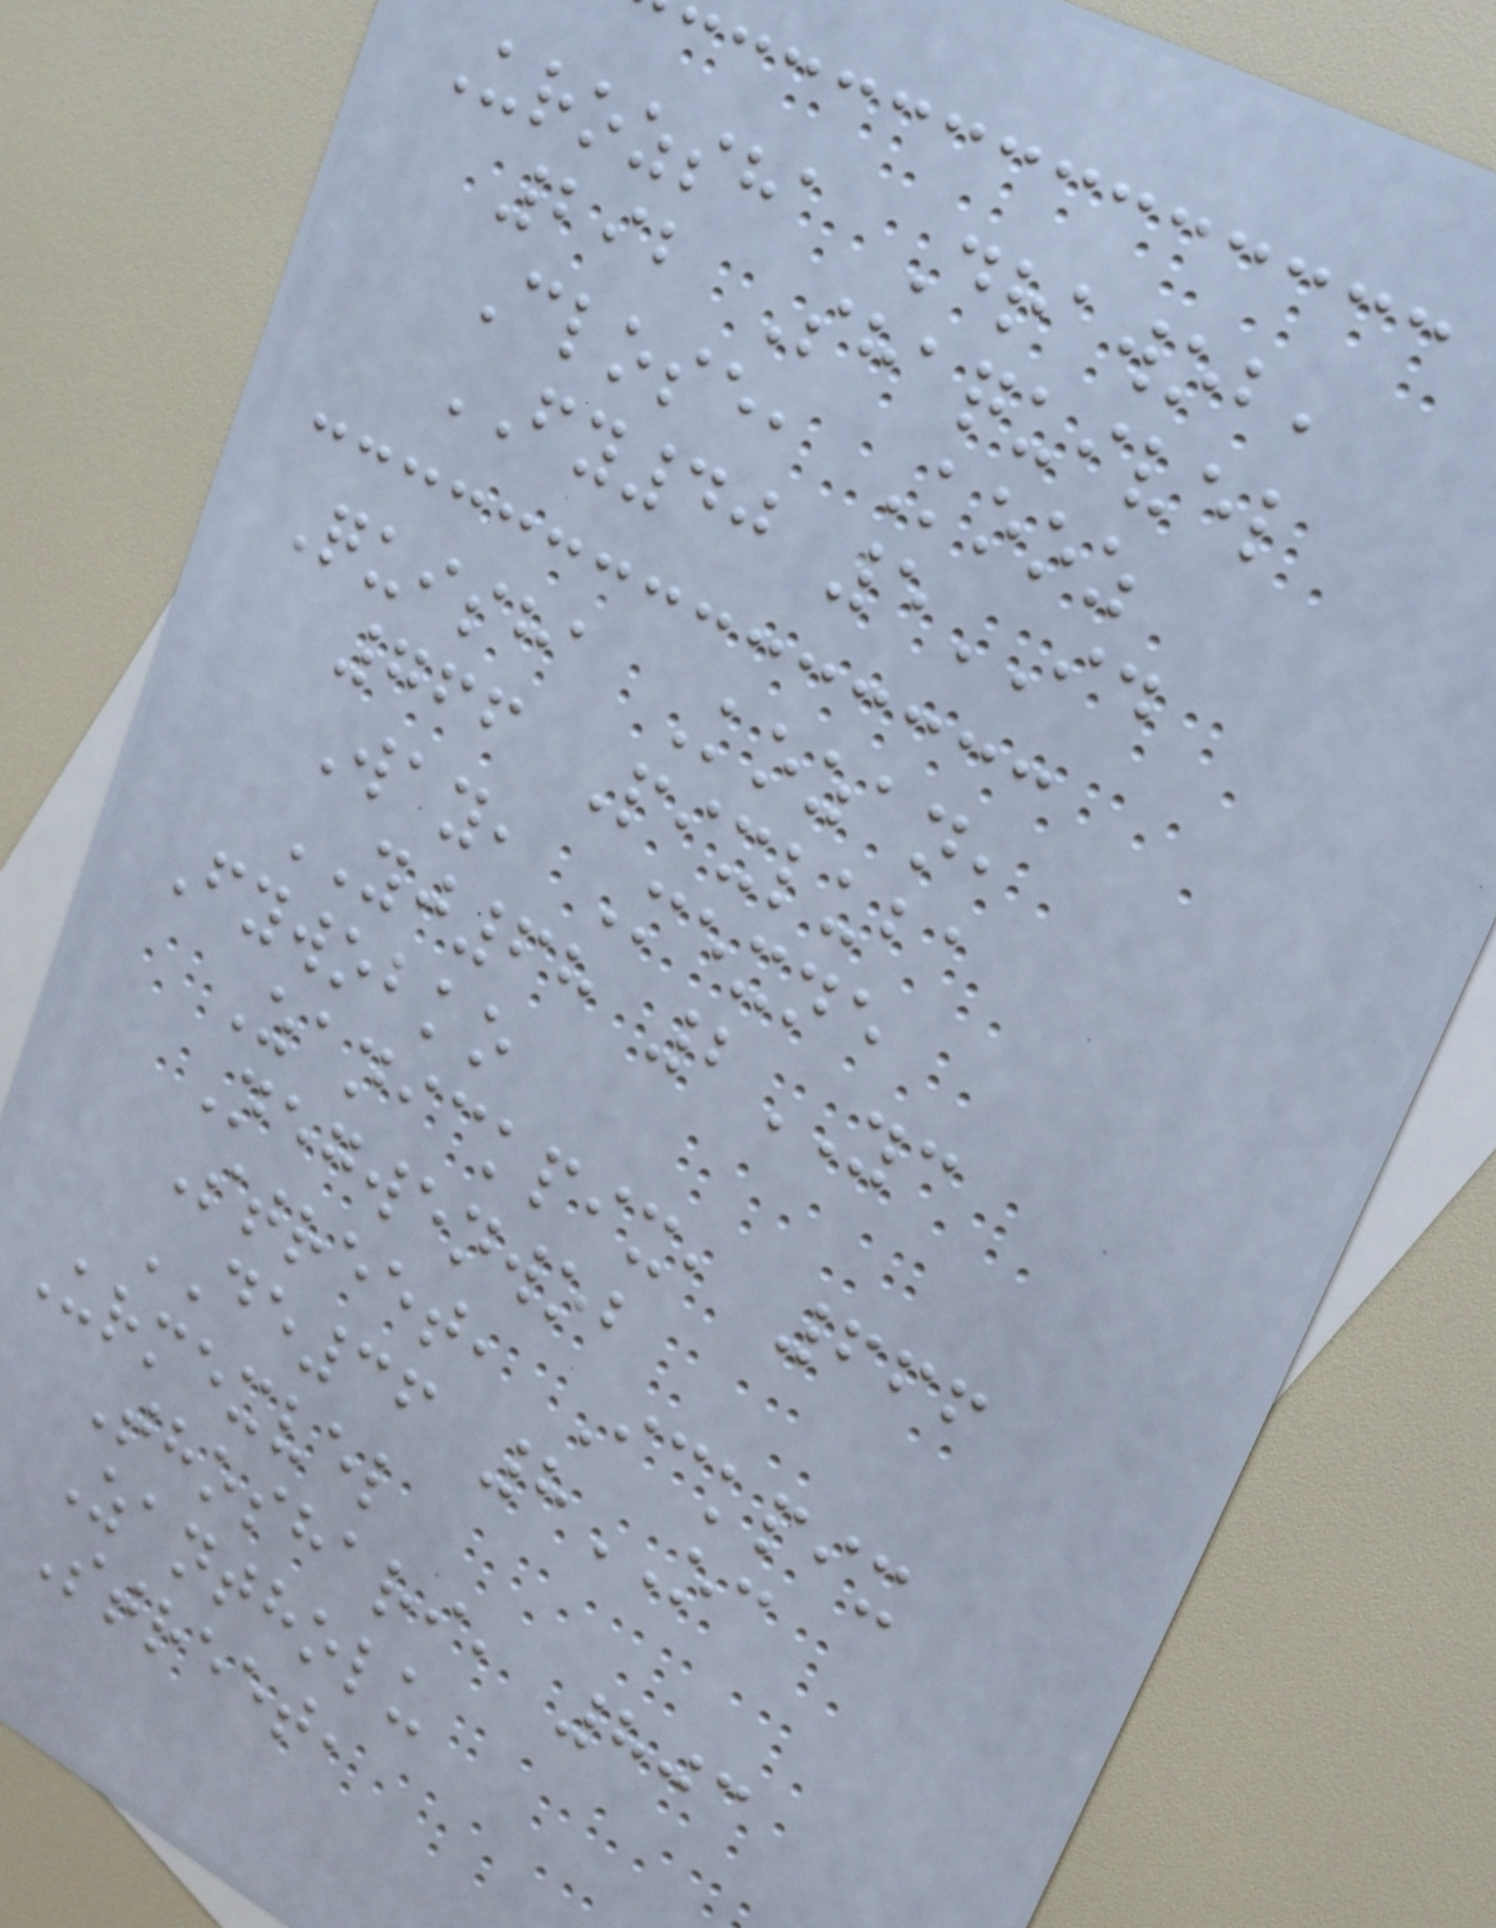Urozsha Drawob,
292 Shaquivel
Close, Kooz
FY40 5ID
Quisha Kozan,
766 Pixluba
Way, Mexne
YJ68 2YC
Fywobko
Zanickpix, 666
Negwenwob
Street, Ickpix
DE36 8OC
Urmexvel
Thoshari, 803
Zantholu
Street,
